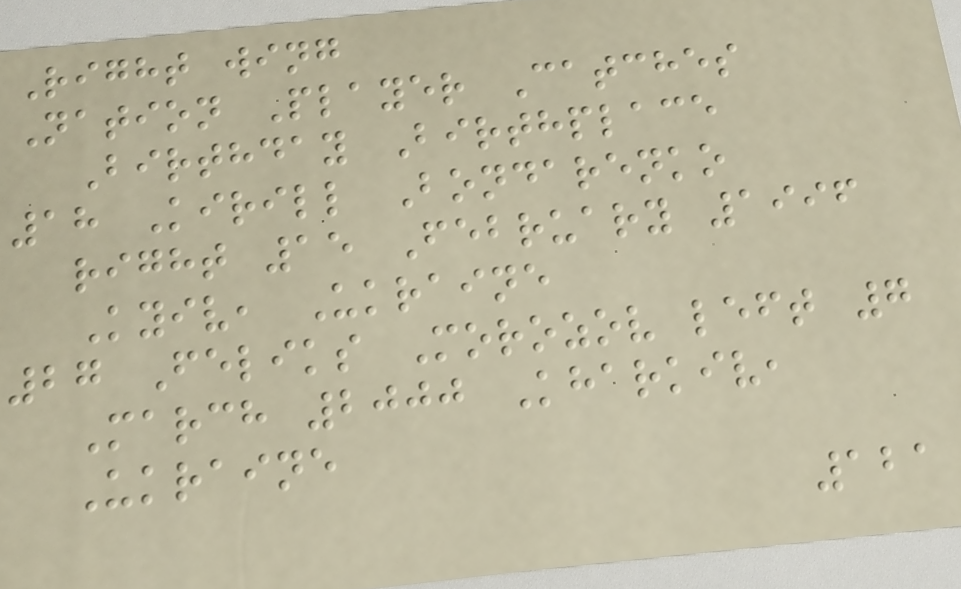Right wing
Nation Player Catches
Birthday Birthplace
18 Kirill Bondarenko
right 15 February 1996
Kyiv, Ukraine
27 Feliks Morozov left 7
March 2000 Kharkiv,
Ukraine
121
